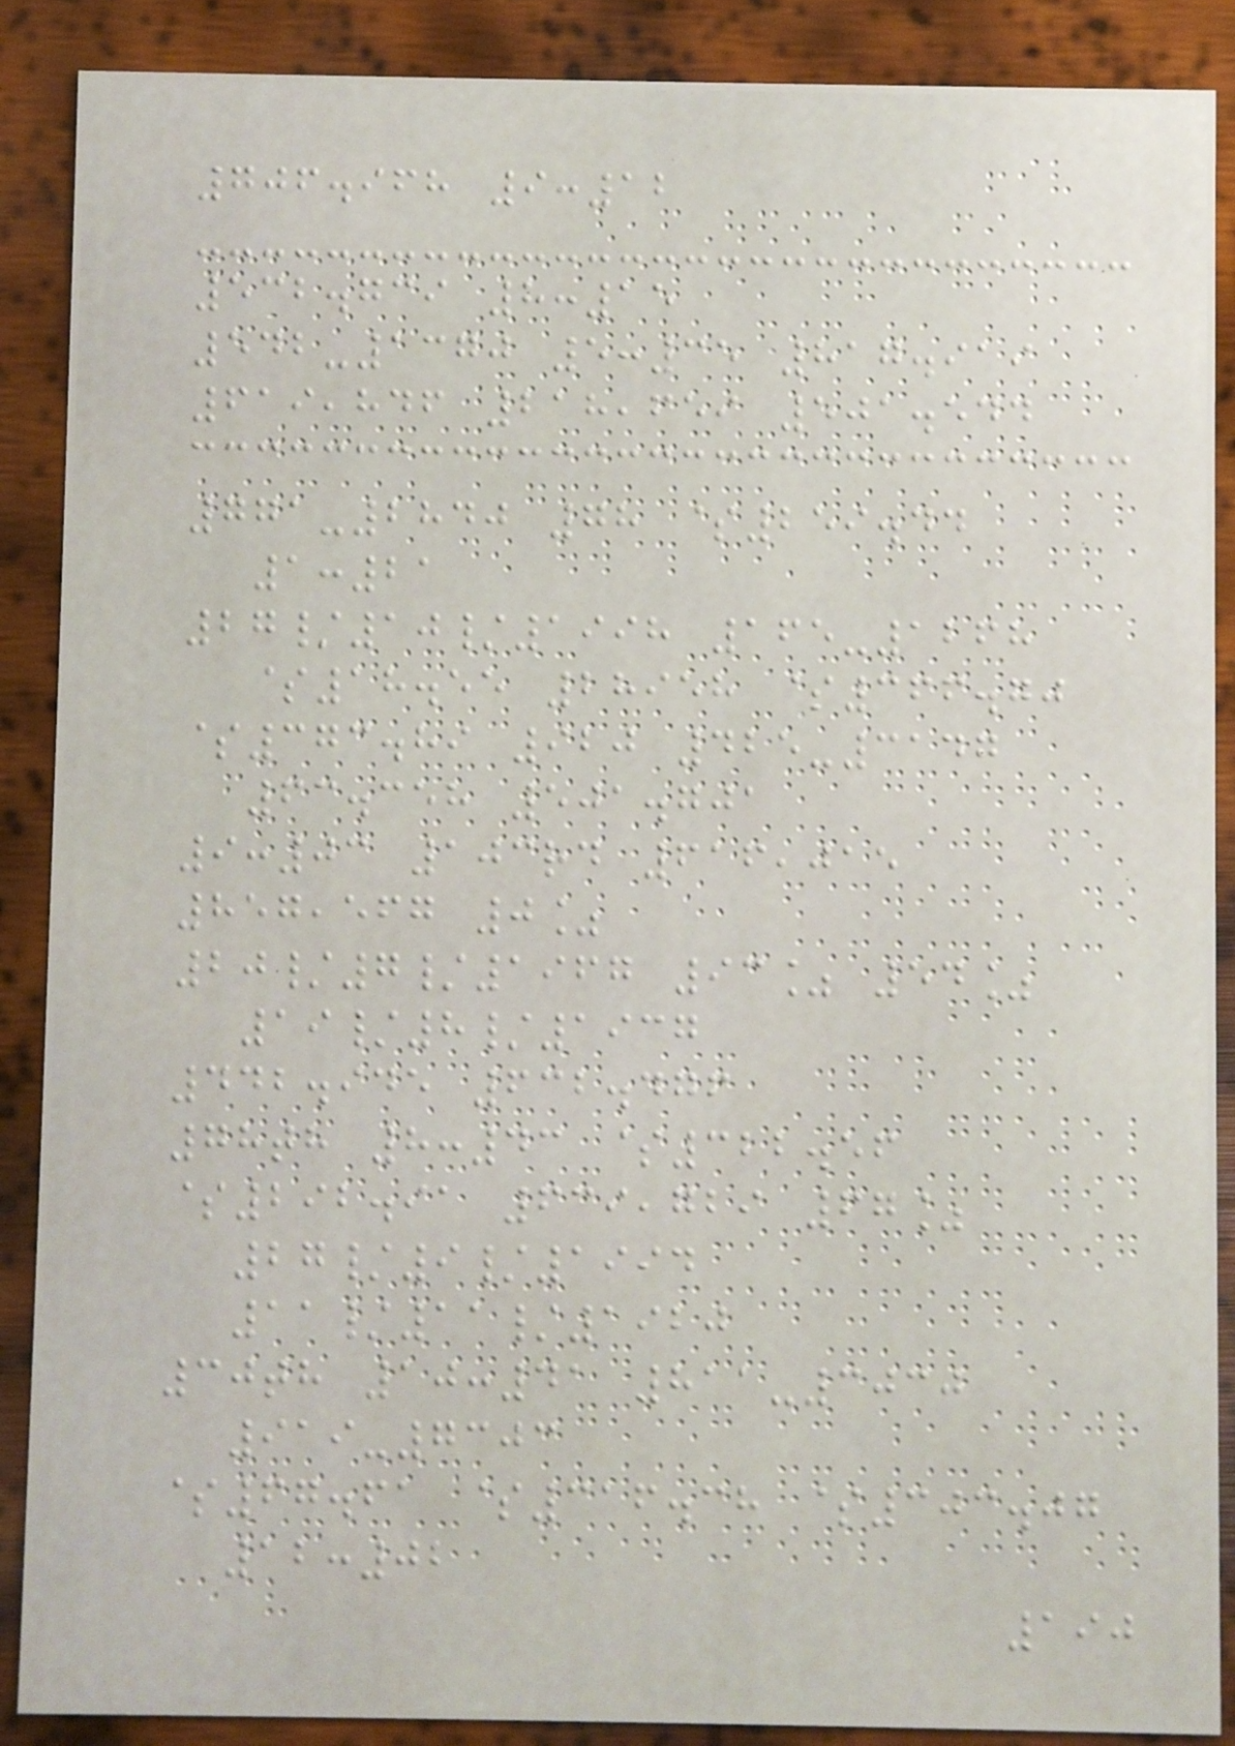706.968 9:12
532.739 8:15
542-1370 5:35 817.919
619,846 218,659 501.544
771-2840 78 $259.44
1:21
27/10/1998 165-1268
$18.55 28958 $366.70
$373.89 920 425-3147
63.358 501.701
9:03 103rd 616,015
857,567 0%
20/7/1967 93% 54%
19/8/1937
442.945 632.476
78th 8:43 $322.56
$292.91 639,729 67%
27/9/1994
11/11/1920
30th 10:41 811-3030
919-7303
$67.61 $316.38 $303.07
12:02
190
